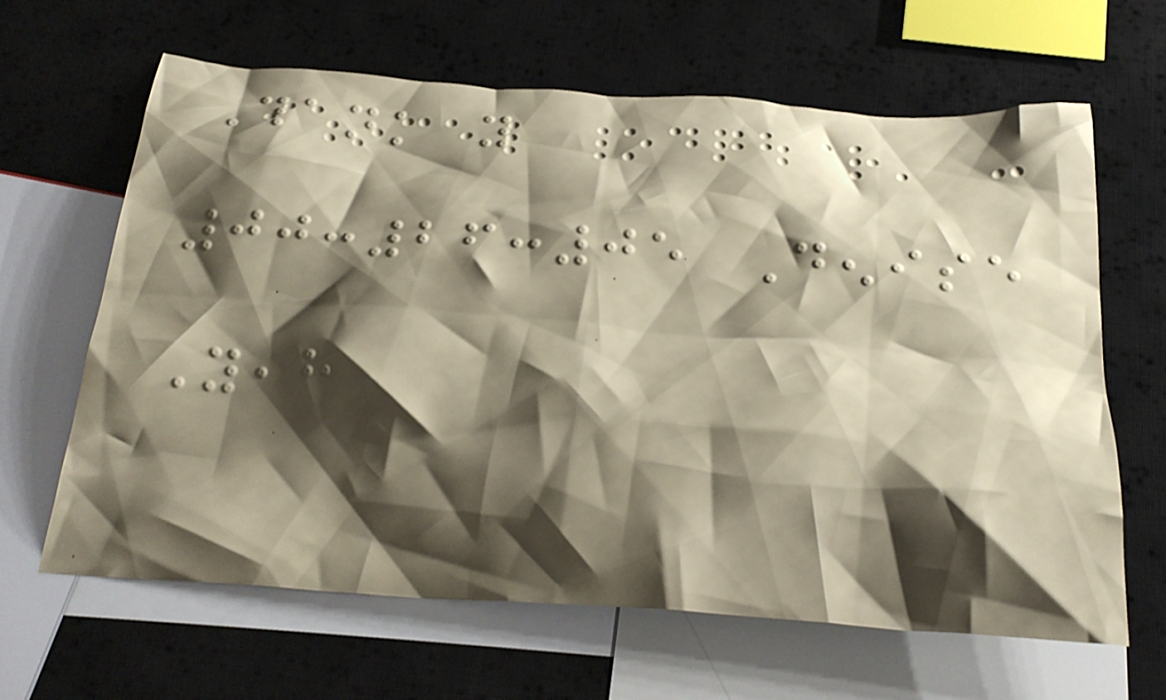Thank you
00:26:05 Denise
Yeah
